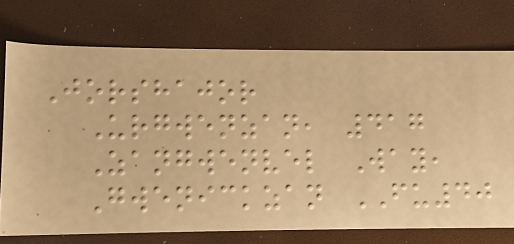Jorshajor
Urgwenzan, 417
Zangwenvel Way,
Gwenickzan FU40
